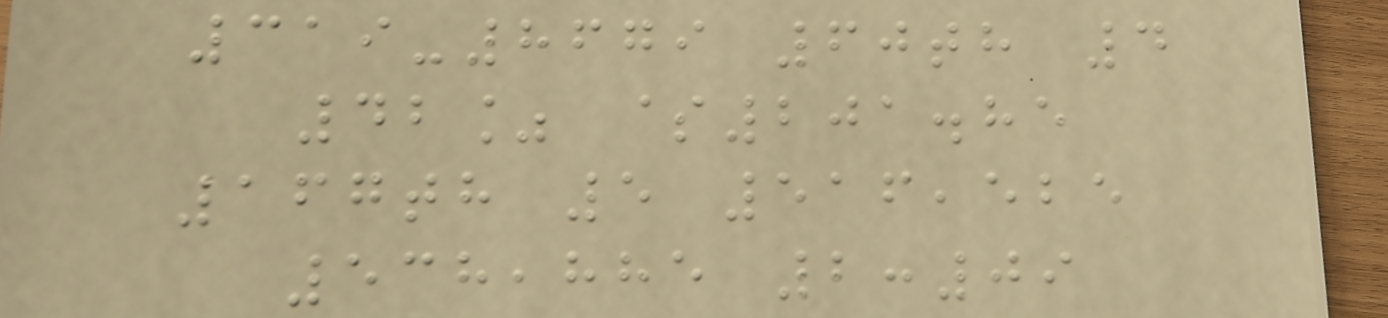319-8679 60th 4
42% $201.85
167th 5 516,525
538,885 2:09
